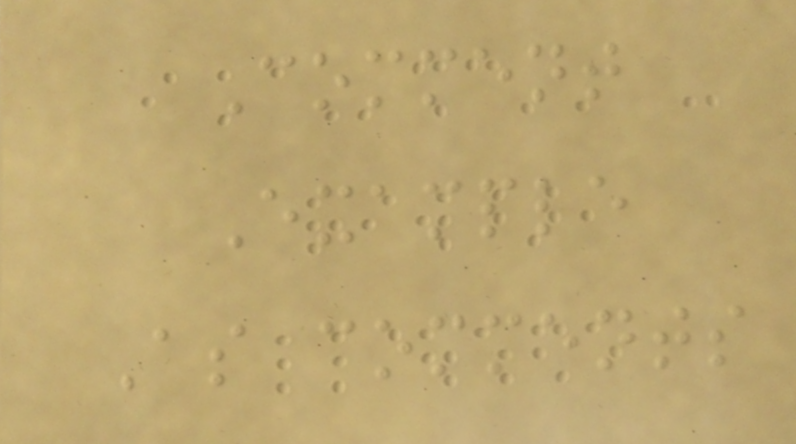Comment
Example
As comments
